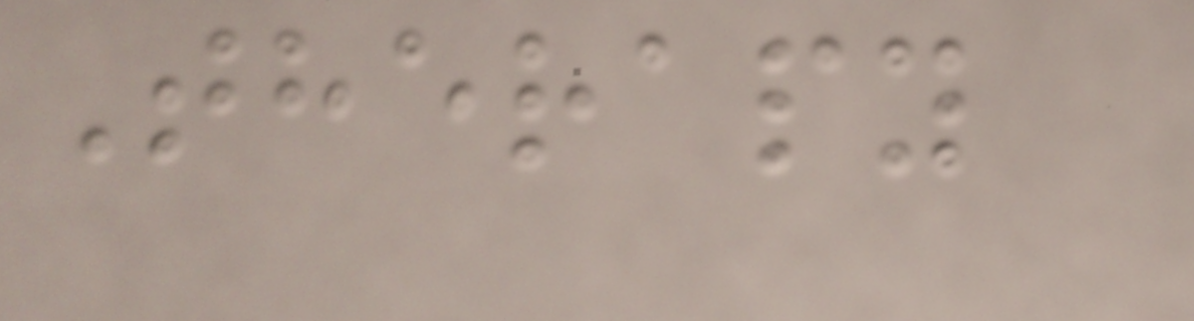Therapy
